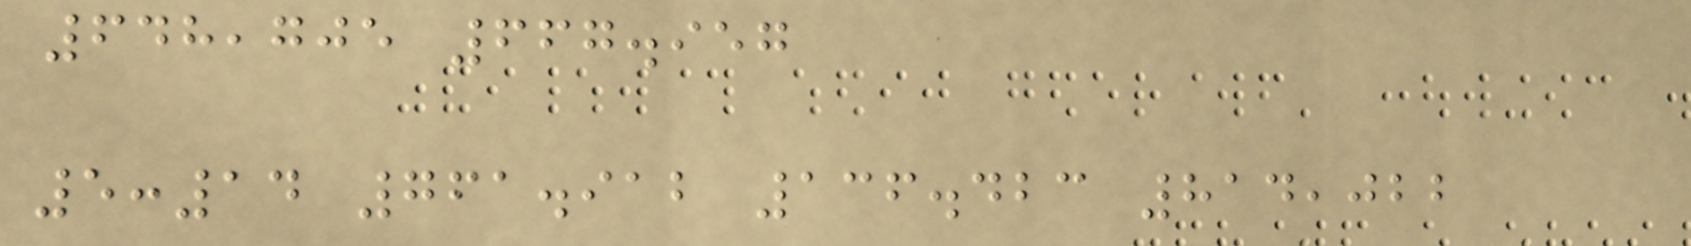648,705 667.957
5:14 761.912 136.423 814,022
